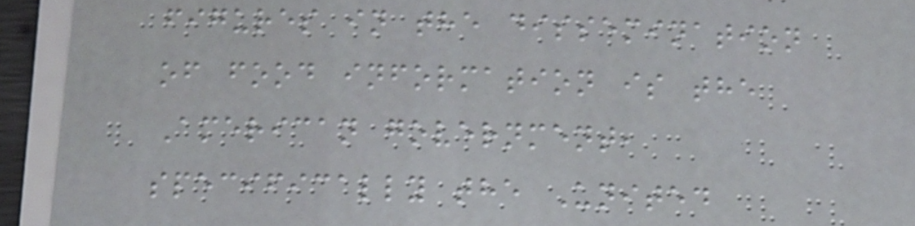figures in the dissemination
of food information is the
American government,
specifically the United
